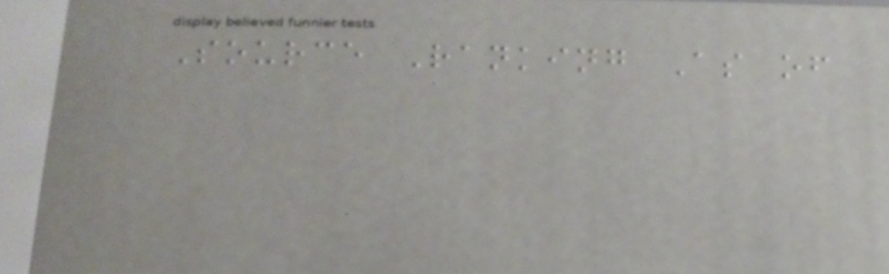Source Ranking As of
